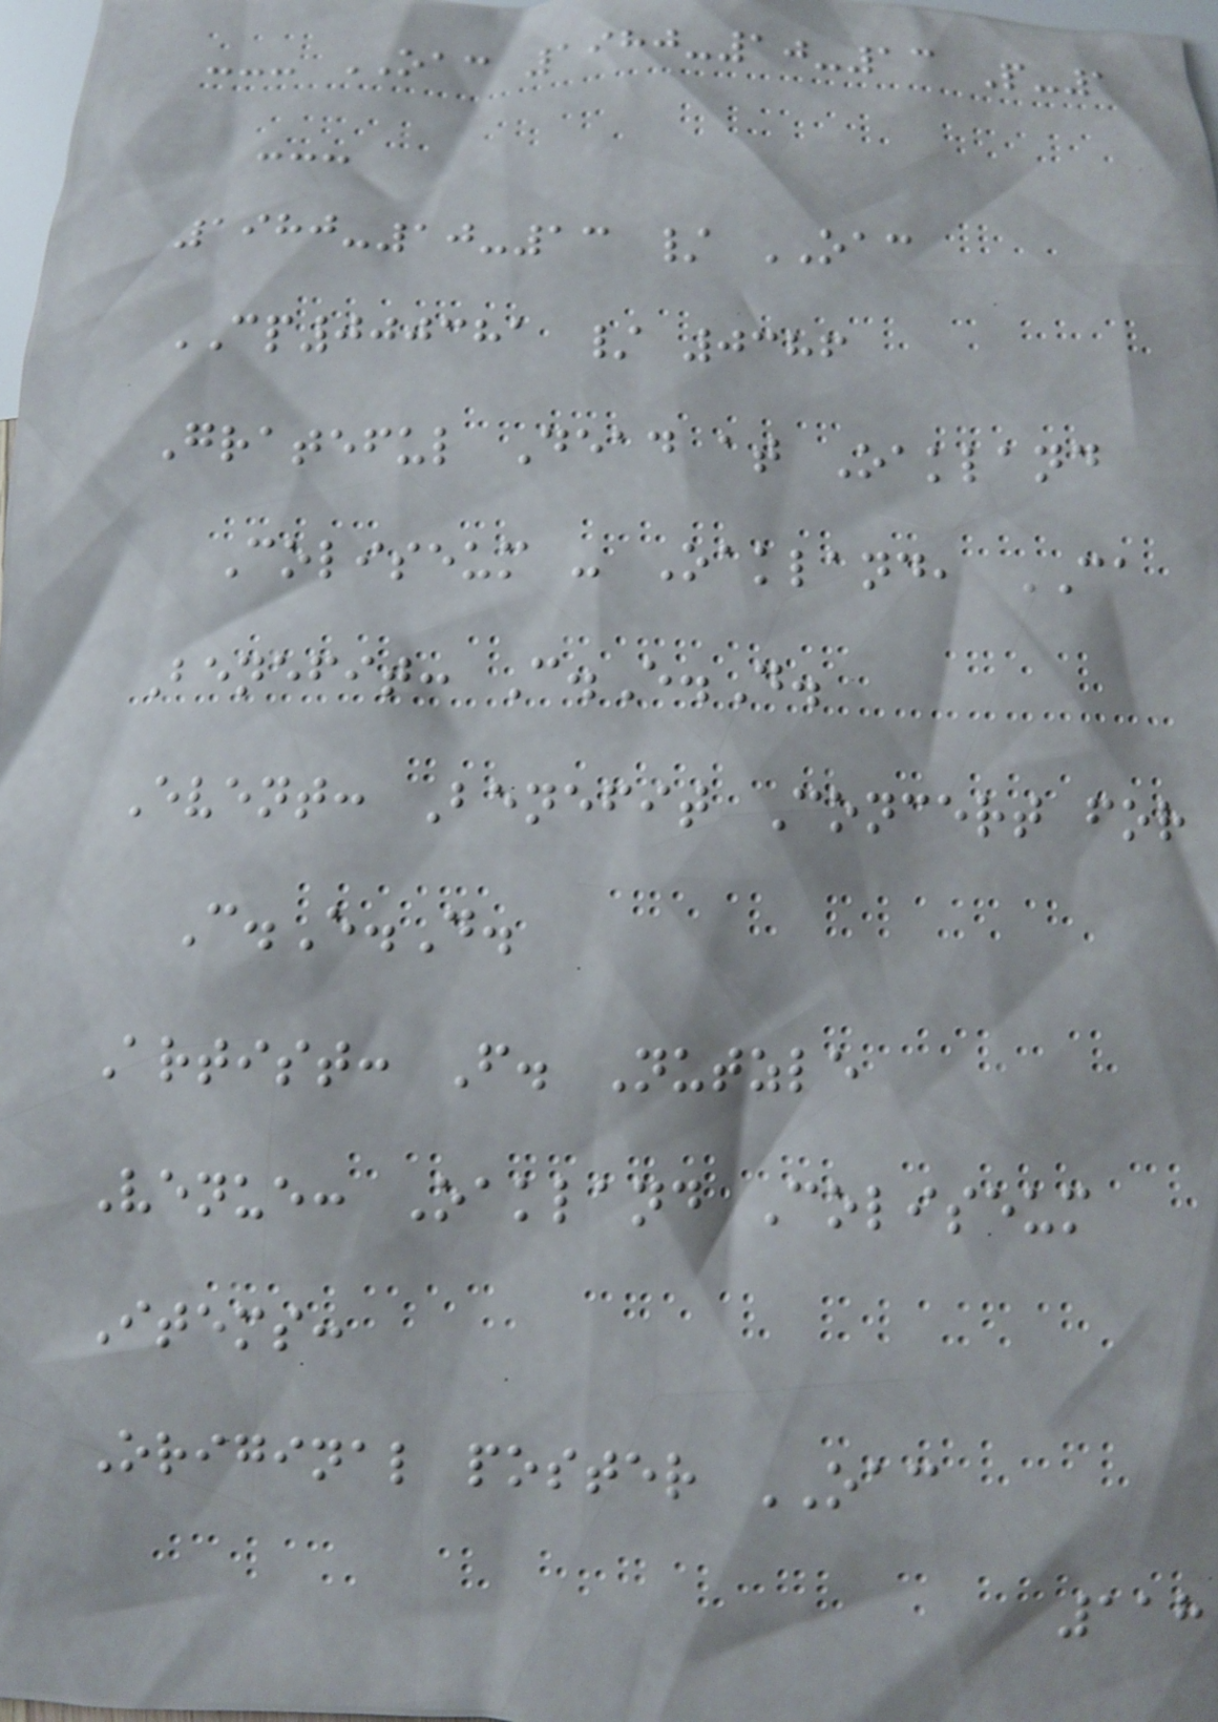--- OAC 1980-10-13 P-1
---
1980-10-13 / OAC
CP000381 / 0386
Grateful Dead at Oakland
Coliseum - Oakland, CA
Benefit: C.E.D.
Event: Benefit Concert for
C.E.D.
Artist: F. Nutzle
Venue: Oakland Coliseum
Items:
Original poster OAC
118
